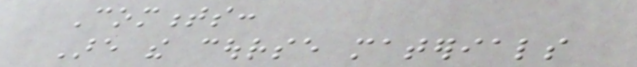Comments:
Are the course materials
